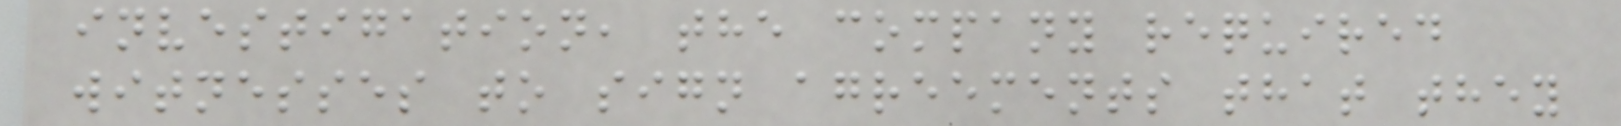investigation, the company required
witnesses to sign agreements that they
